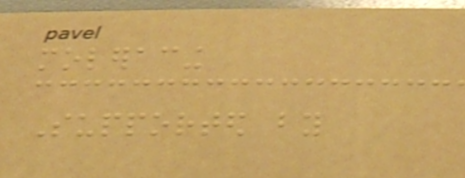moleracing
Supported by
